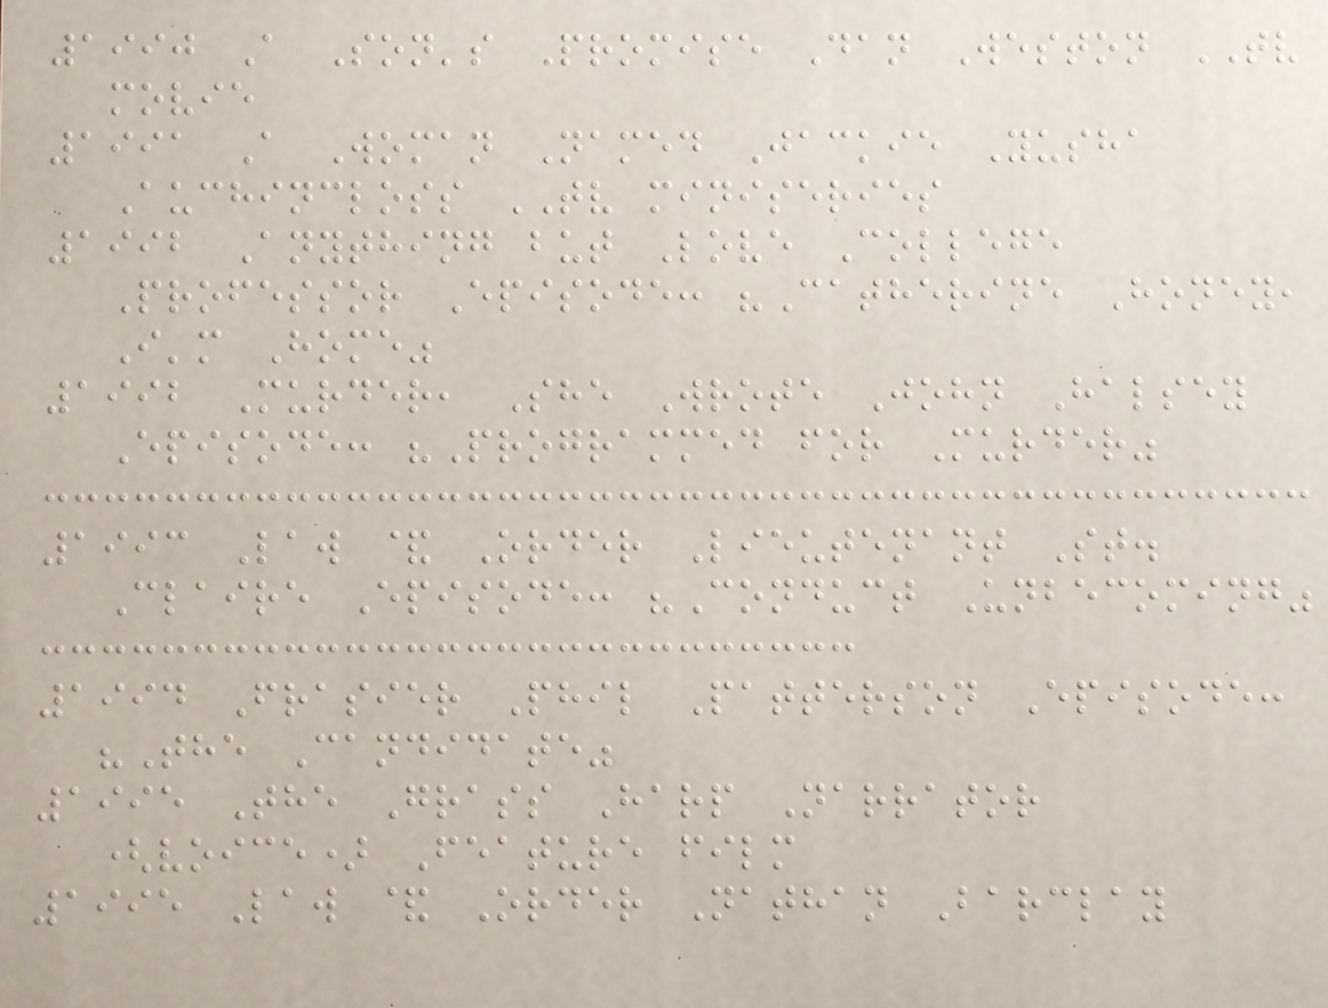1990 A Son's Promise Dan Weston TV
movie
1991 A Woman Named Jackie Yusha
Auchincloss TV miniseries
1992 Anything but Love College
Professor Episode: "Catherine Honey,
I'm Home"
1992 Murder, She Wrote John Halsey
Episode: "Programmed for Murder"
1993 Law & Order Lieutenant St.
Claire Episode: "Conduct Unbecoming"
1994 Frasier Phil Patterson Episode:
"The Candidate"
1995 The Grass Harp Narrator
(voice) Feature film
1995 Law & Order Nathan Barclay
